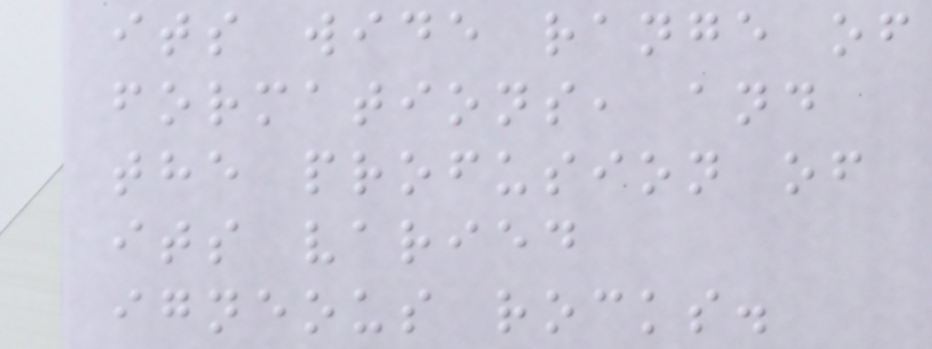its wide range of
formations, and
the profusion of
its varied
igneous rocks.
